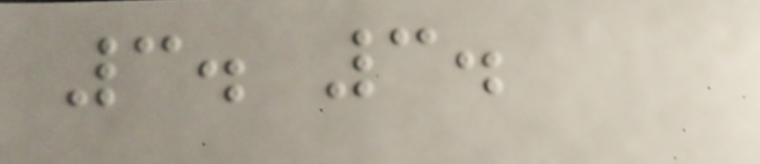3. 3.
